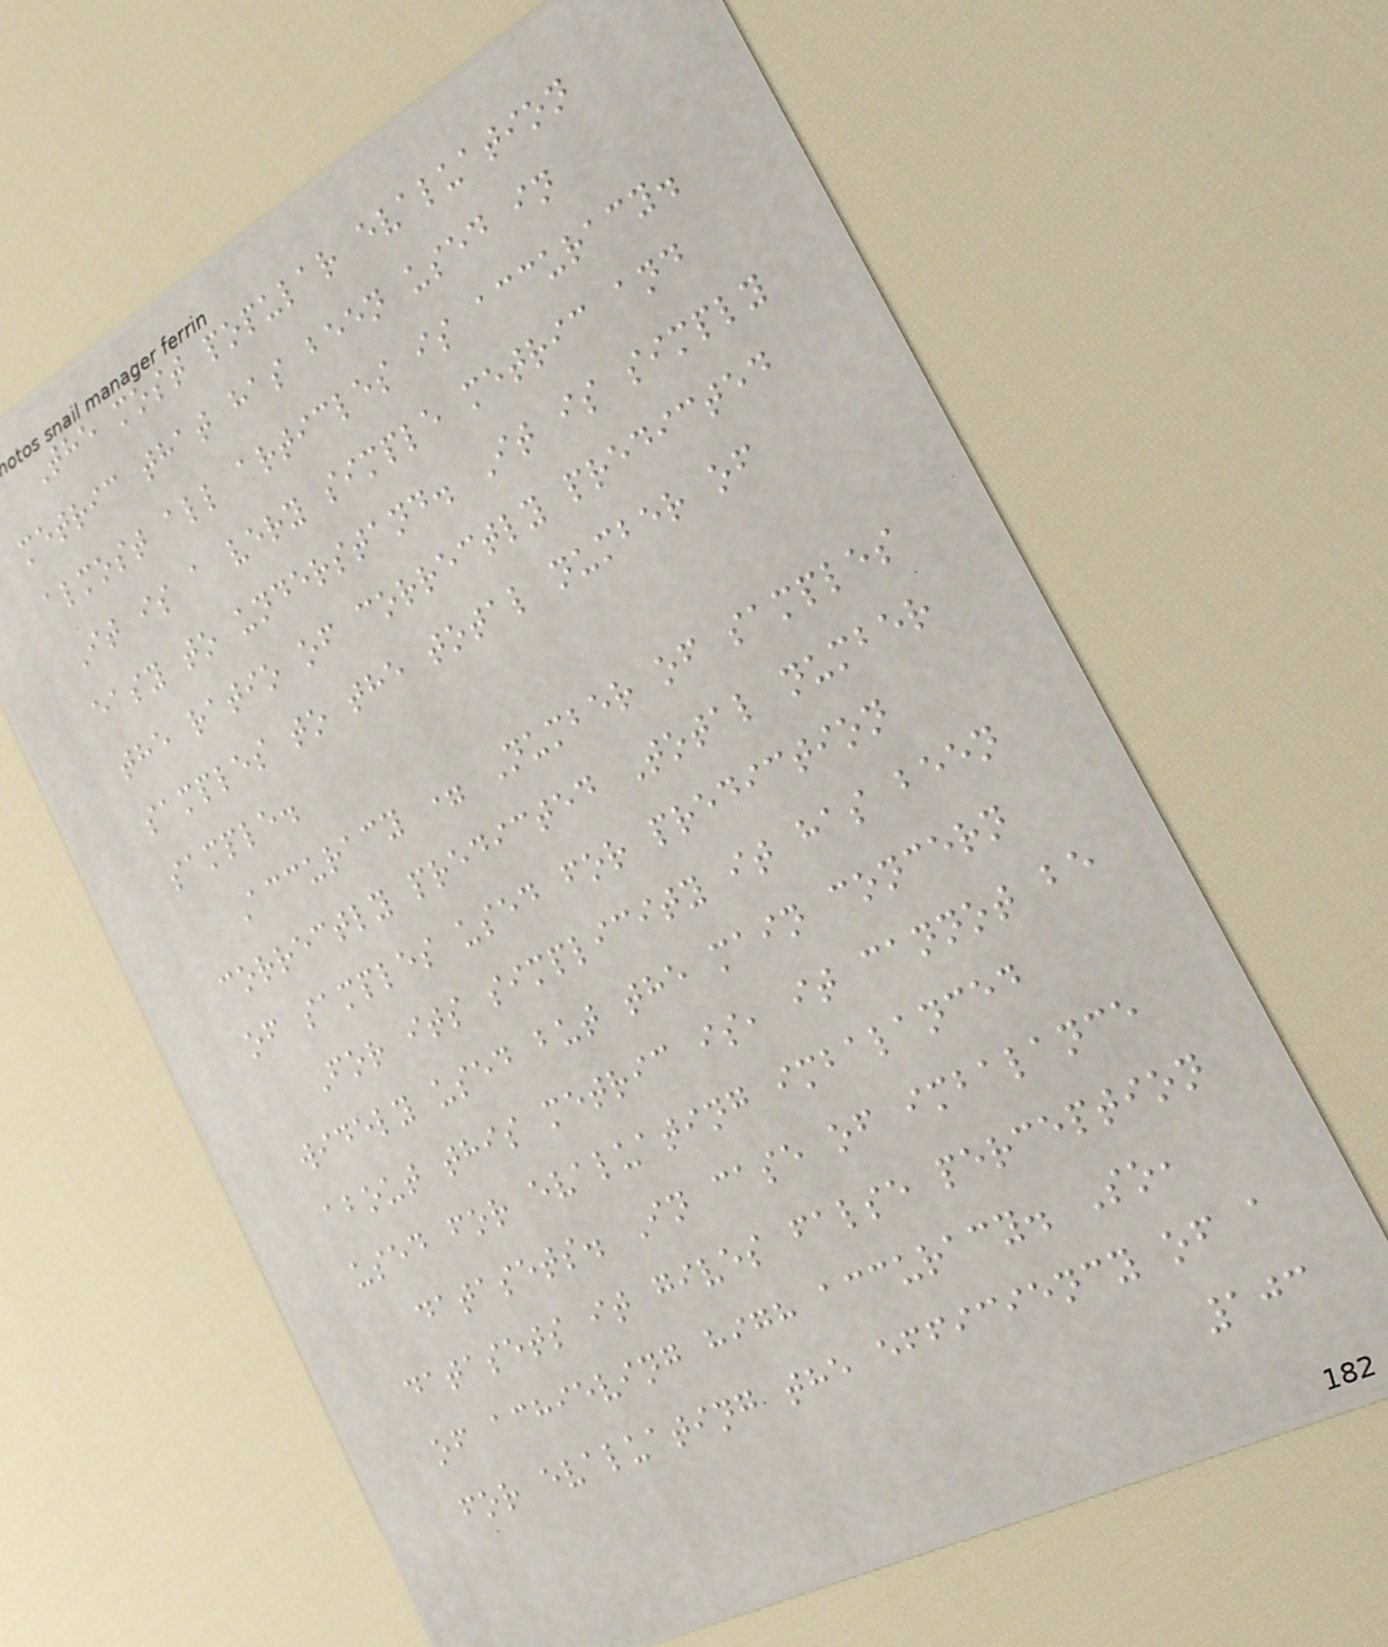The most popular evaluation
metric that has been used in
almost all articles is accuracy.
It is a very simple metric and
easy to understand. It is simply
the ratio of correctly predicted
samples to the total number of
sample.
Accuracy = Number of samples
correctly predicted Total number
of samples used for prediction
For its simplicity it has been
widely used but the main concern
about this metric is, it cannot be
used for evaluating imbalanced
datasets. In case of imbalance
datasets it gives false perception
of achieving high accuracy. So,
for evaluating the efficiency of a
103
